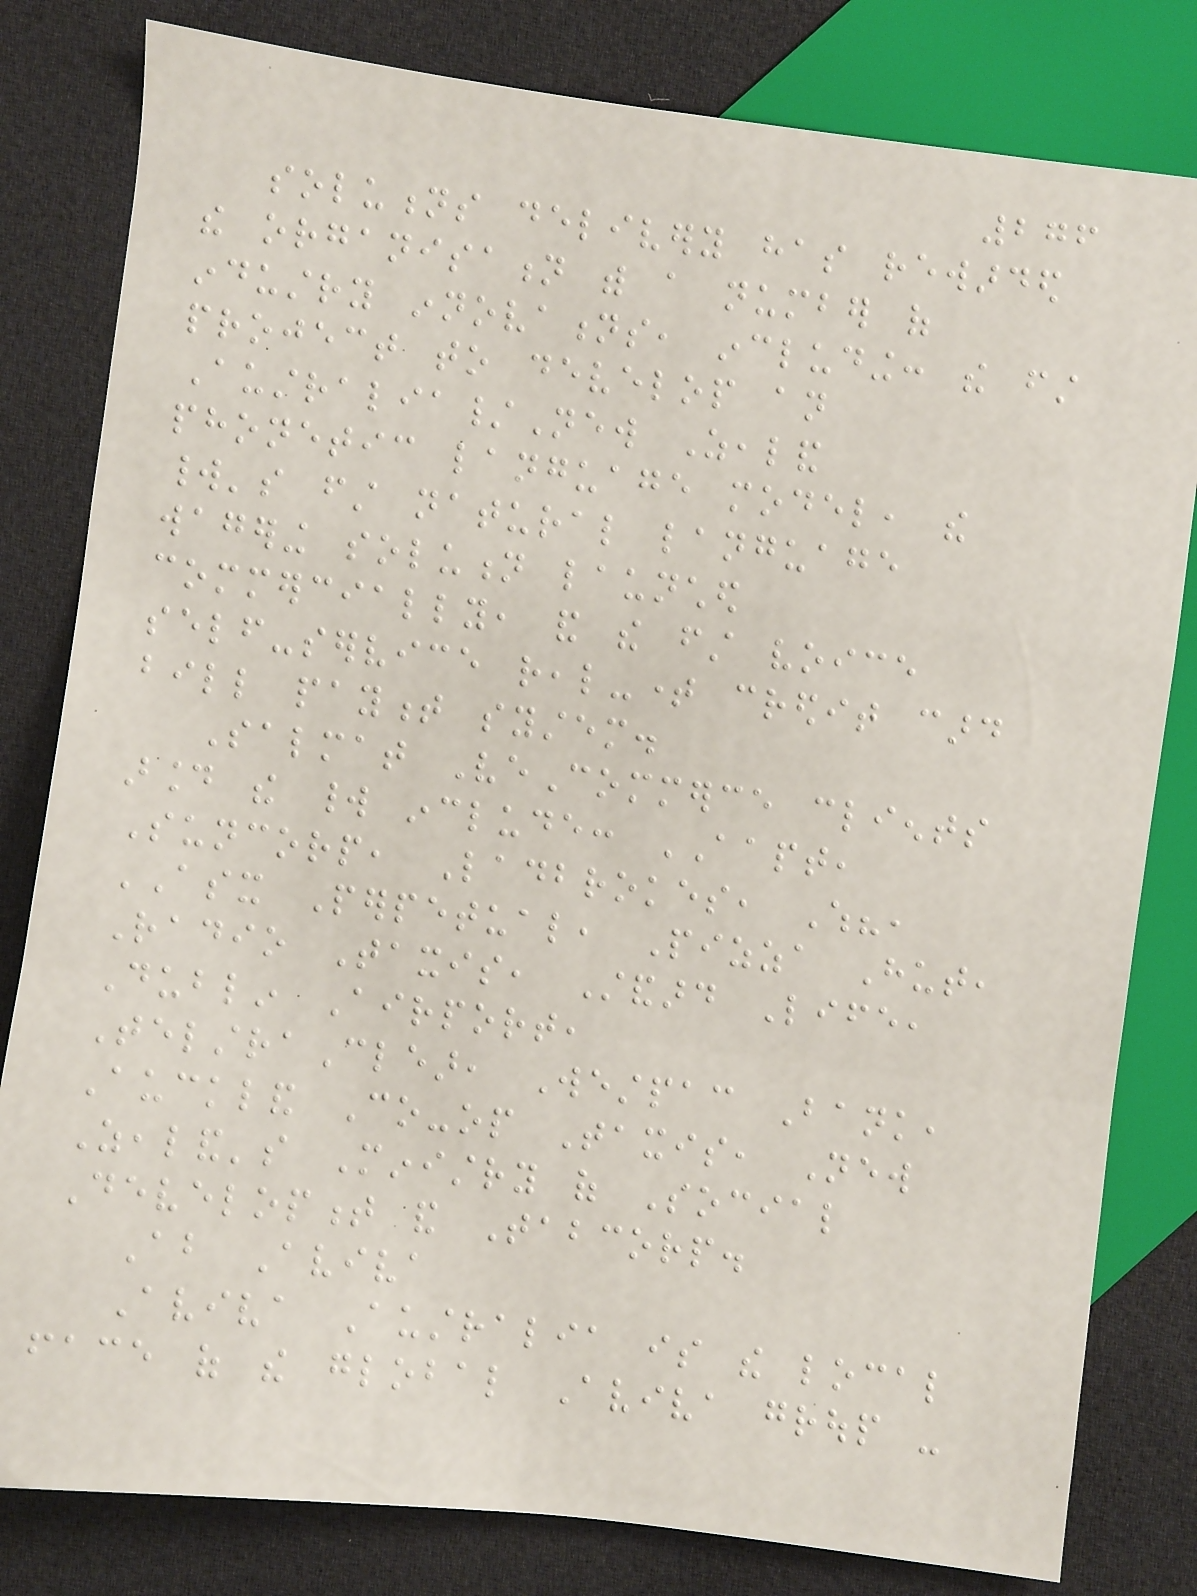276
solutions delivery has rewarded
the organisation with a number of
industry innovations, including: the first
project to develop an
Australia/New Zealand
phonetic language model, the
world's first natural language
wagering solution launched
commercially, and the first voice
self-service real-time credit card
bill payment system.
Salmat VeCommerce clients
around the world include: AAPT,
Suncorp, Ladbrokes, Which?,
ASX Perpetual, Pizza Hut,
Radio Taxis, Standard Life,
Dublin Airport,
TelstraClear, Westpac Bank,
Auckland Co-op Taxis, New
Zealand's Ministry of Social
Development and Tabcorp.
About Aviva
Aviva Australia is the local
face of the global Aviva group -
